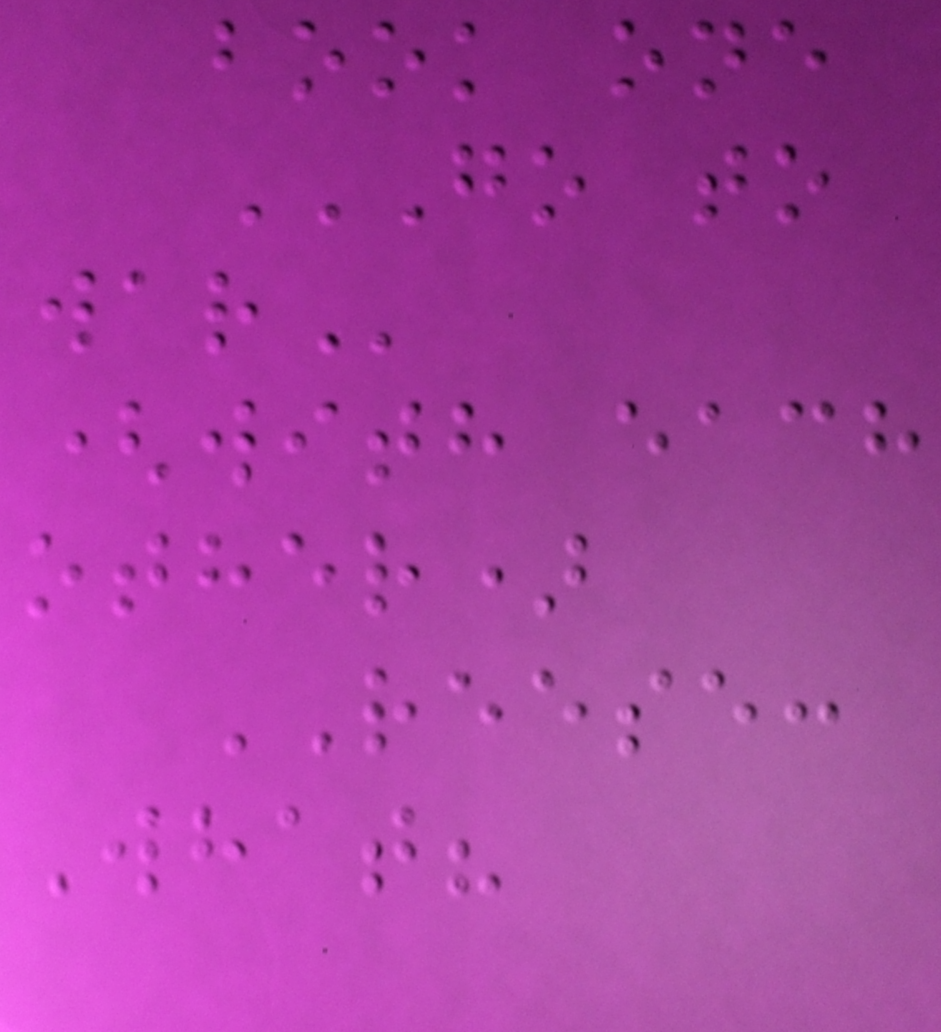book one
GO TO
WAR
(with each
other)
REESE:
What?
